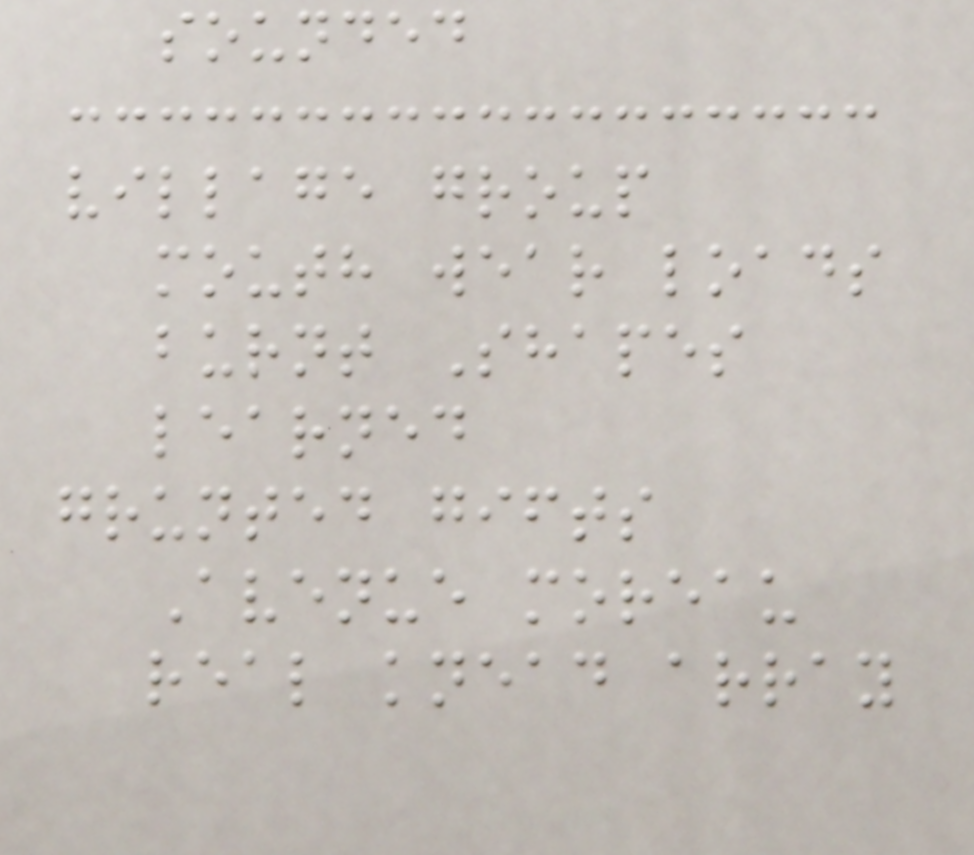sounded
village group
mouth wear loads
burnt Shapes
learned
grunted gifts
Avenue moreau
real knead array
